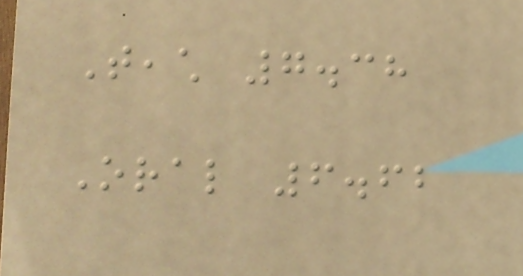Teach 7.38
Oral 6.62
